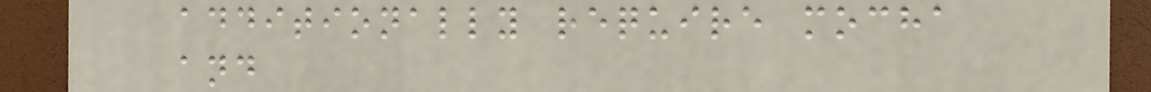additionally require mocha
and
